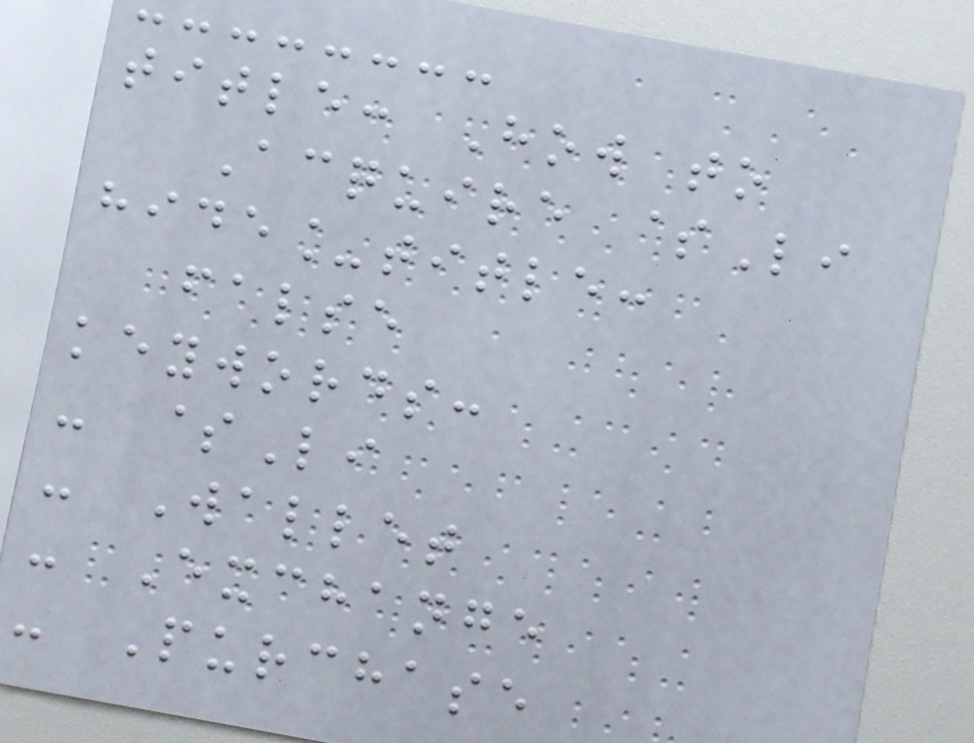title: How to
Acquire $Li
hide_title:
false
keywords:
- $Li
- Wallet
- Exchange
- Purchase
